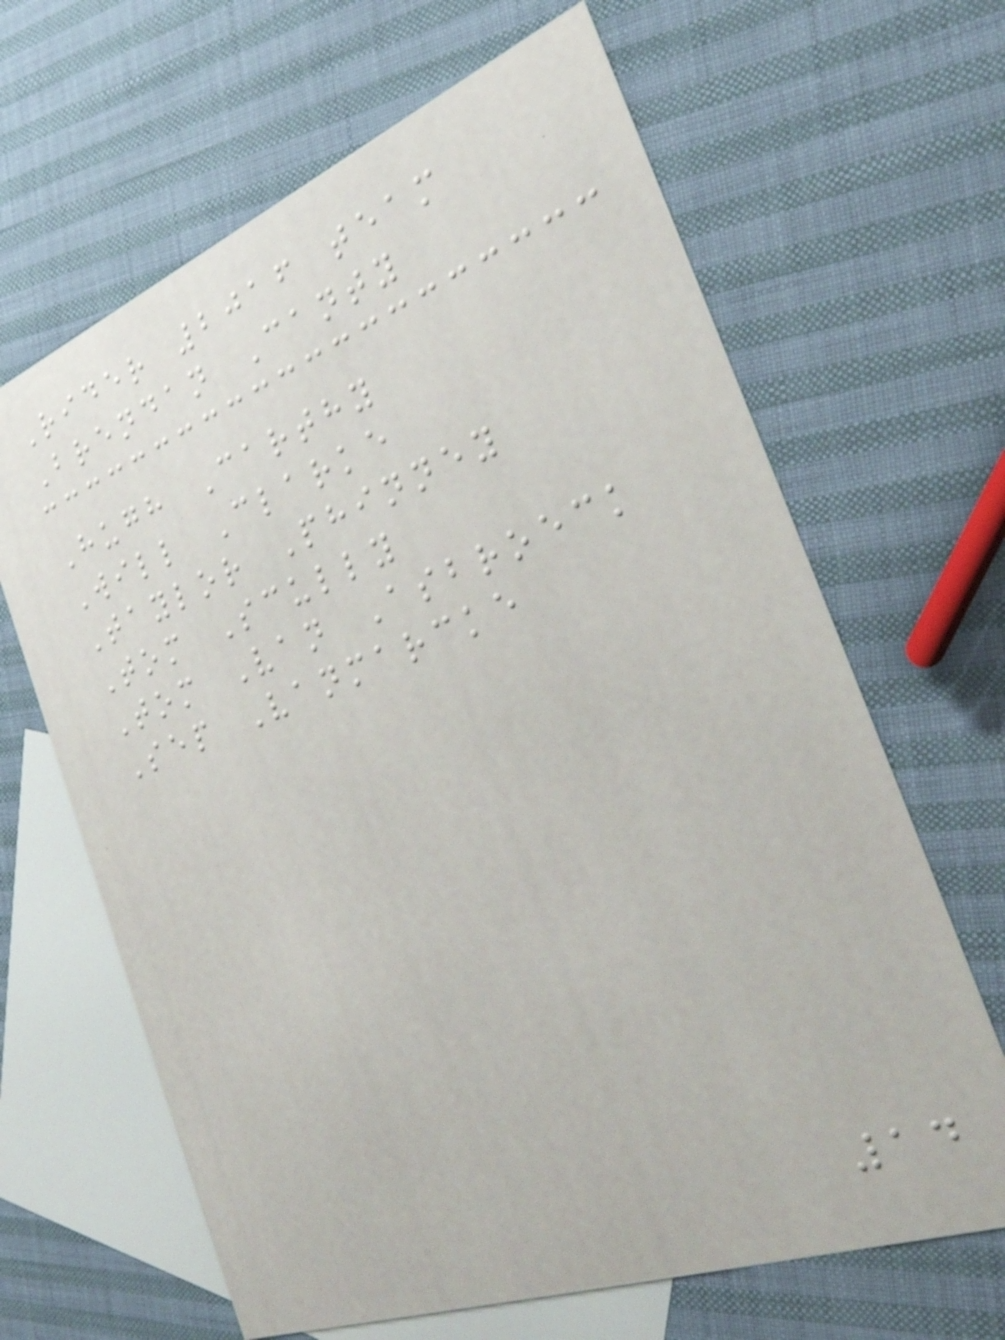Rider 2016 team
Brendan Canty
Hugh Carthy
Will Clarke
Taylor Phinney
Tom Scully
Tom Van Asbroeck
Sep Vanmarcke
14
